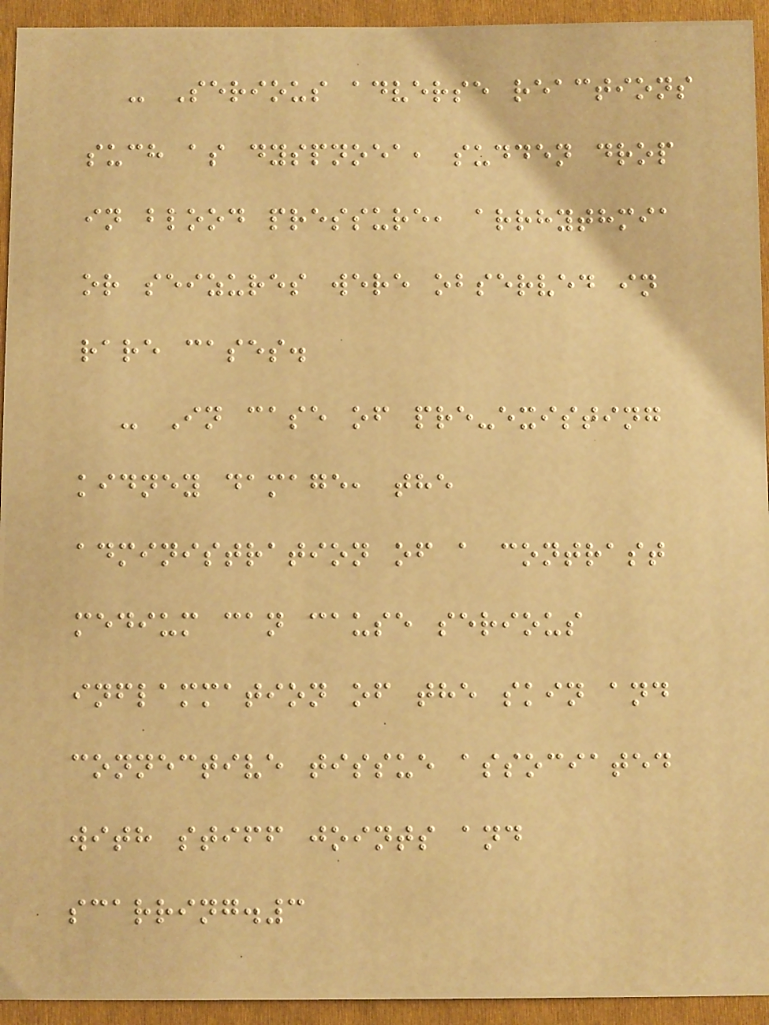- Serious adverse reactions
such as dyspnoea, sudden drop
in blood pressure, arrhythmia
or seizures were observed in
rare cases.
- In case of pre-existing
kidney damage, the
administration of a contrast
medium can cause serious
inflammation of the skin and
connective tissue associated
with stiff joints and
scarring.3
